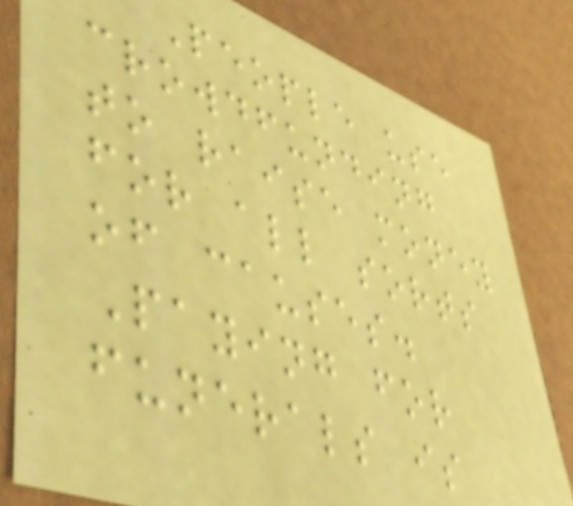People use
crowdfunding
to raise money
for all sorts
of causes.
Paying for
funerals is
